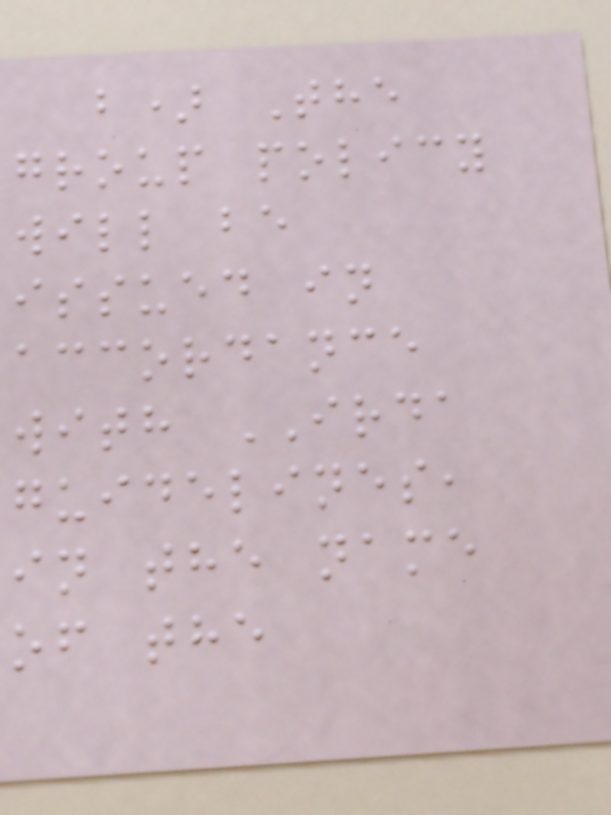b) The
group policy
will be
issued in
accordance
with IRDA
guidelines,
in the name
of the
